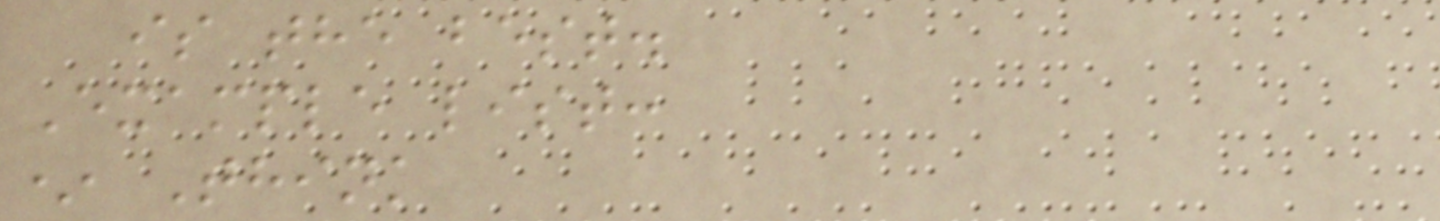is the best.
Example list:
* Think
